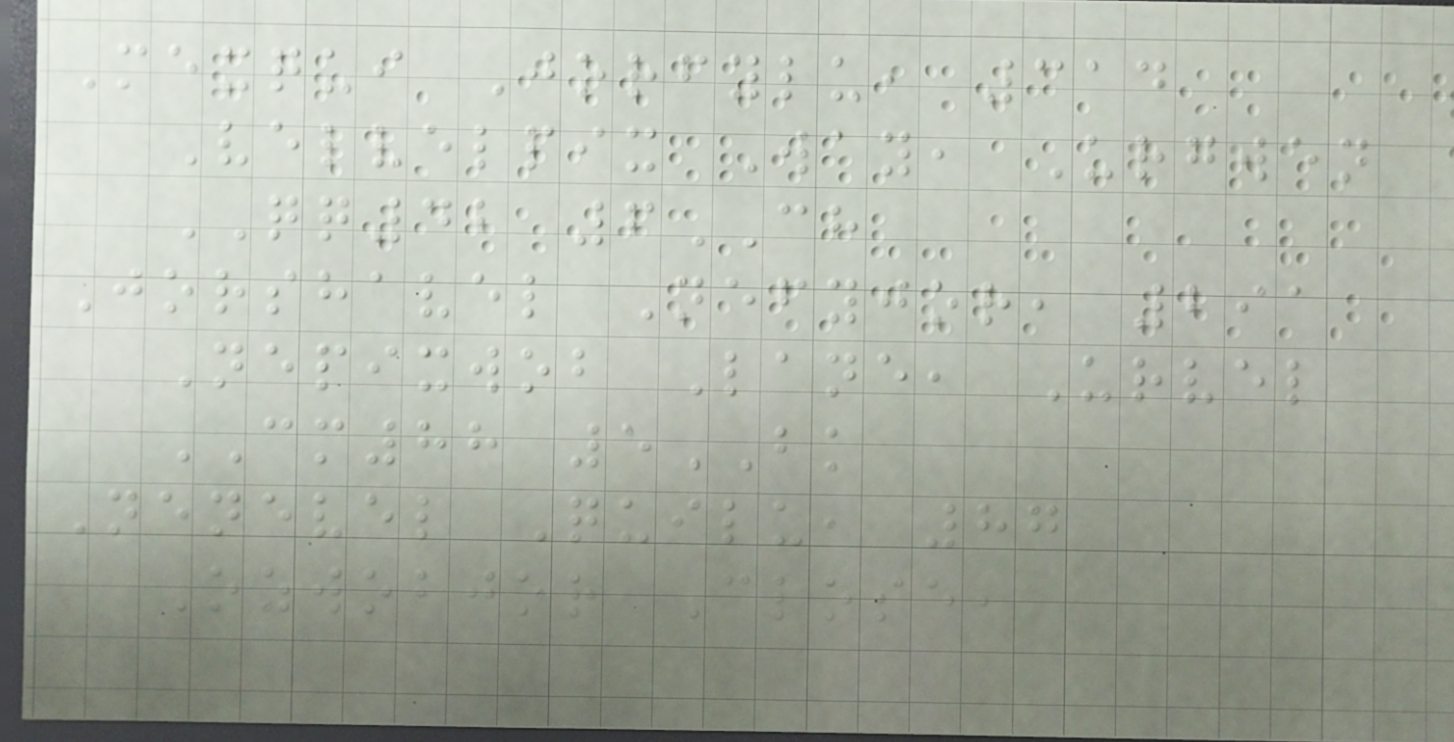Mexqui Jorfylu, 314
Velvelpix Way, Urgwen
QQ42 6CH
Jorshavel Nefyjor, 291
Nepixwob Lane, Urvel
CM88 5BK
Nenevel Quilu, 87
Ozwobjor Close,
